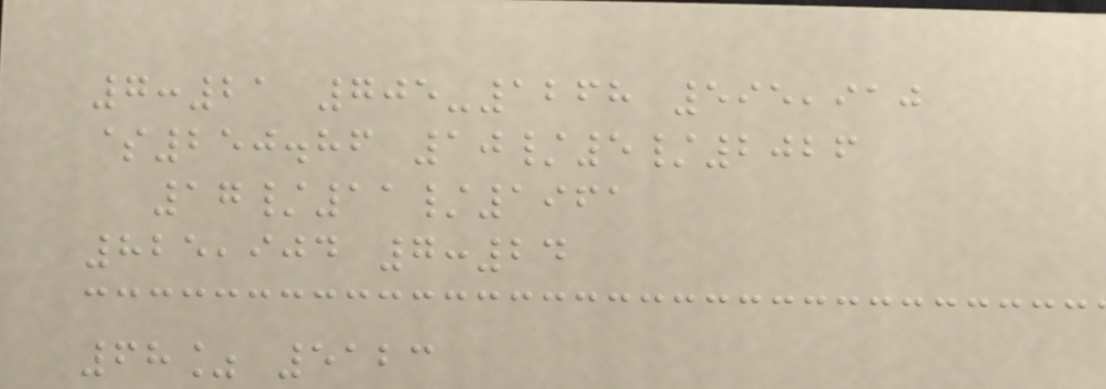7:21 705-1268 595,910
$250.86 10/5/2026
17/11/1961
825,904 7:24
68% 5123
